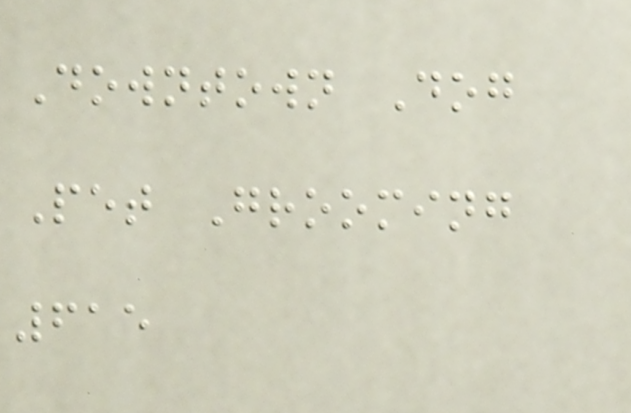Downtown Dog
Pet Grooming
615
